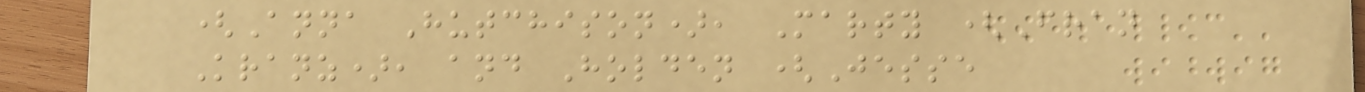(Anna Hutchison), Marty (Fran
Kranz), and Holden (Jesse
